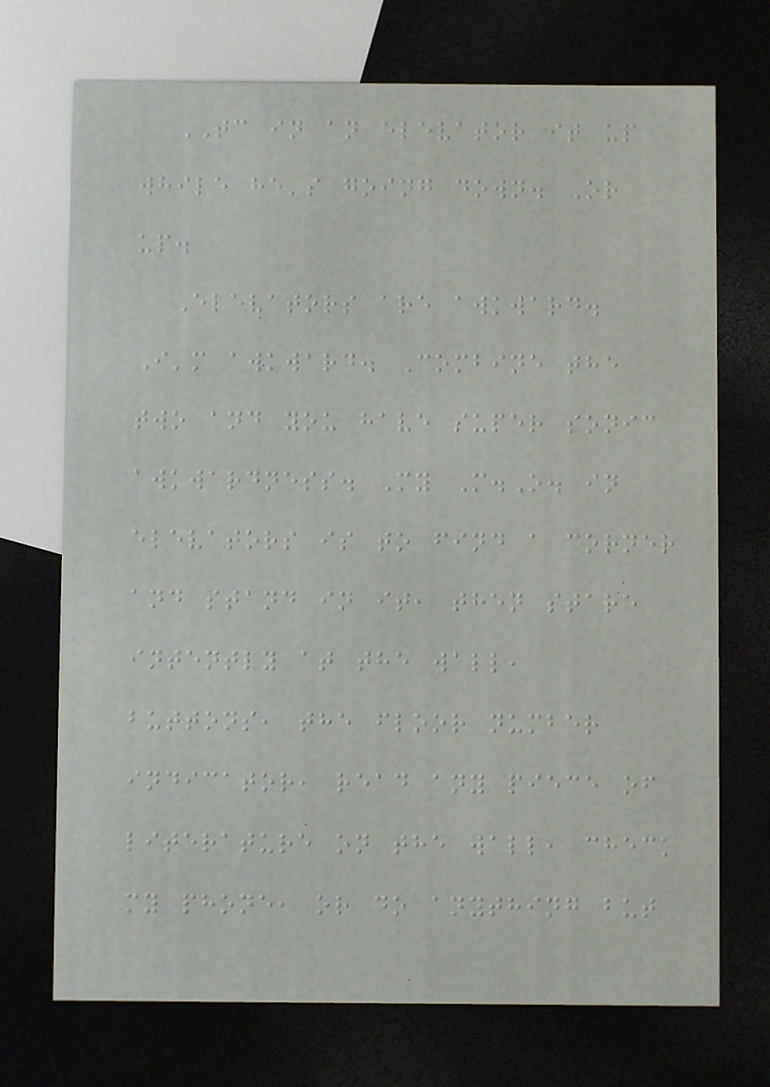TC in an elevator it up
while he's going down. Or
up.
Elevators are awkward.
I'm awkward. Combine the
two and you have super sonic
awkwardness. My M.O. in
elevators is to find a corner
and stand in it, then stare
intently at the wall,
buttons, the floor number
indicator, read any piece of
literature on the wall, check
my phone, or do anything but
